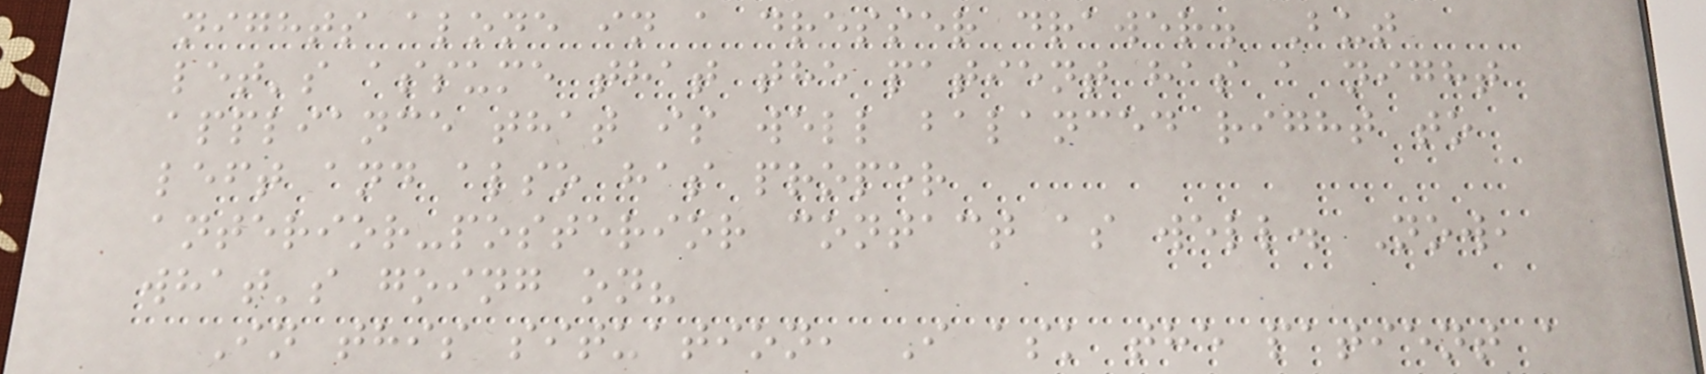nights alone in a dresser drawer. But
let's assume that the patient has a night
appliance that is well balanced right to
left and also has proper
anterior-posterior contact as well. Now,
what's going on?
In this situation, I ask the patient a
